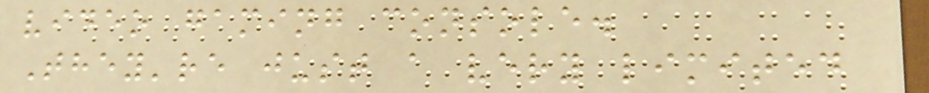video gaming console.
They're just a very limited
